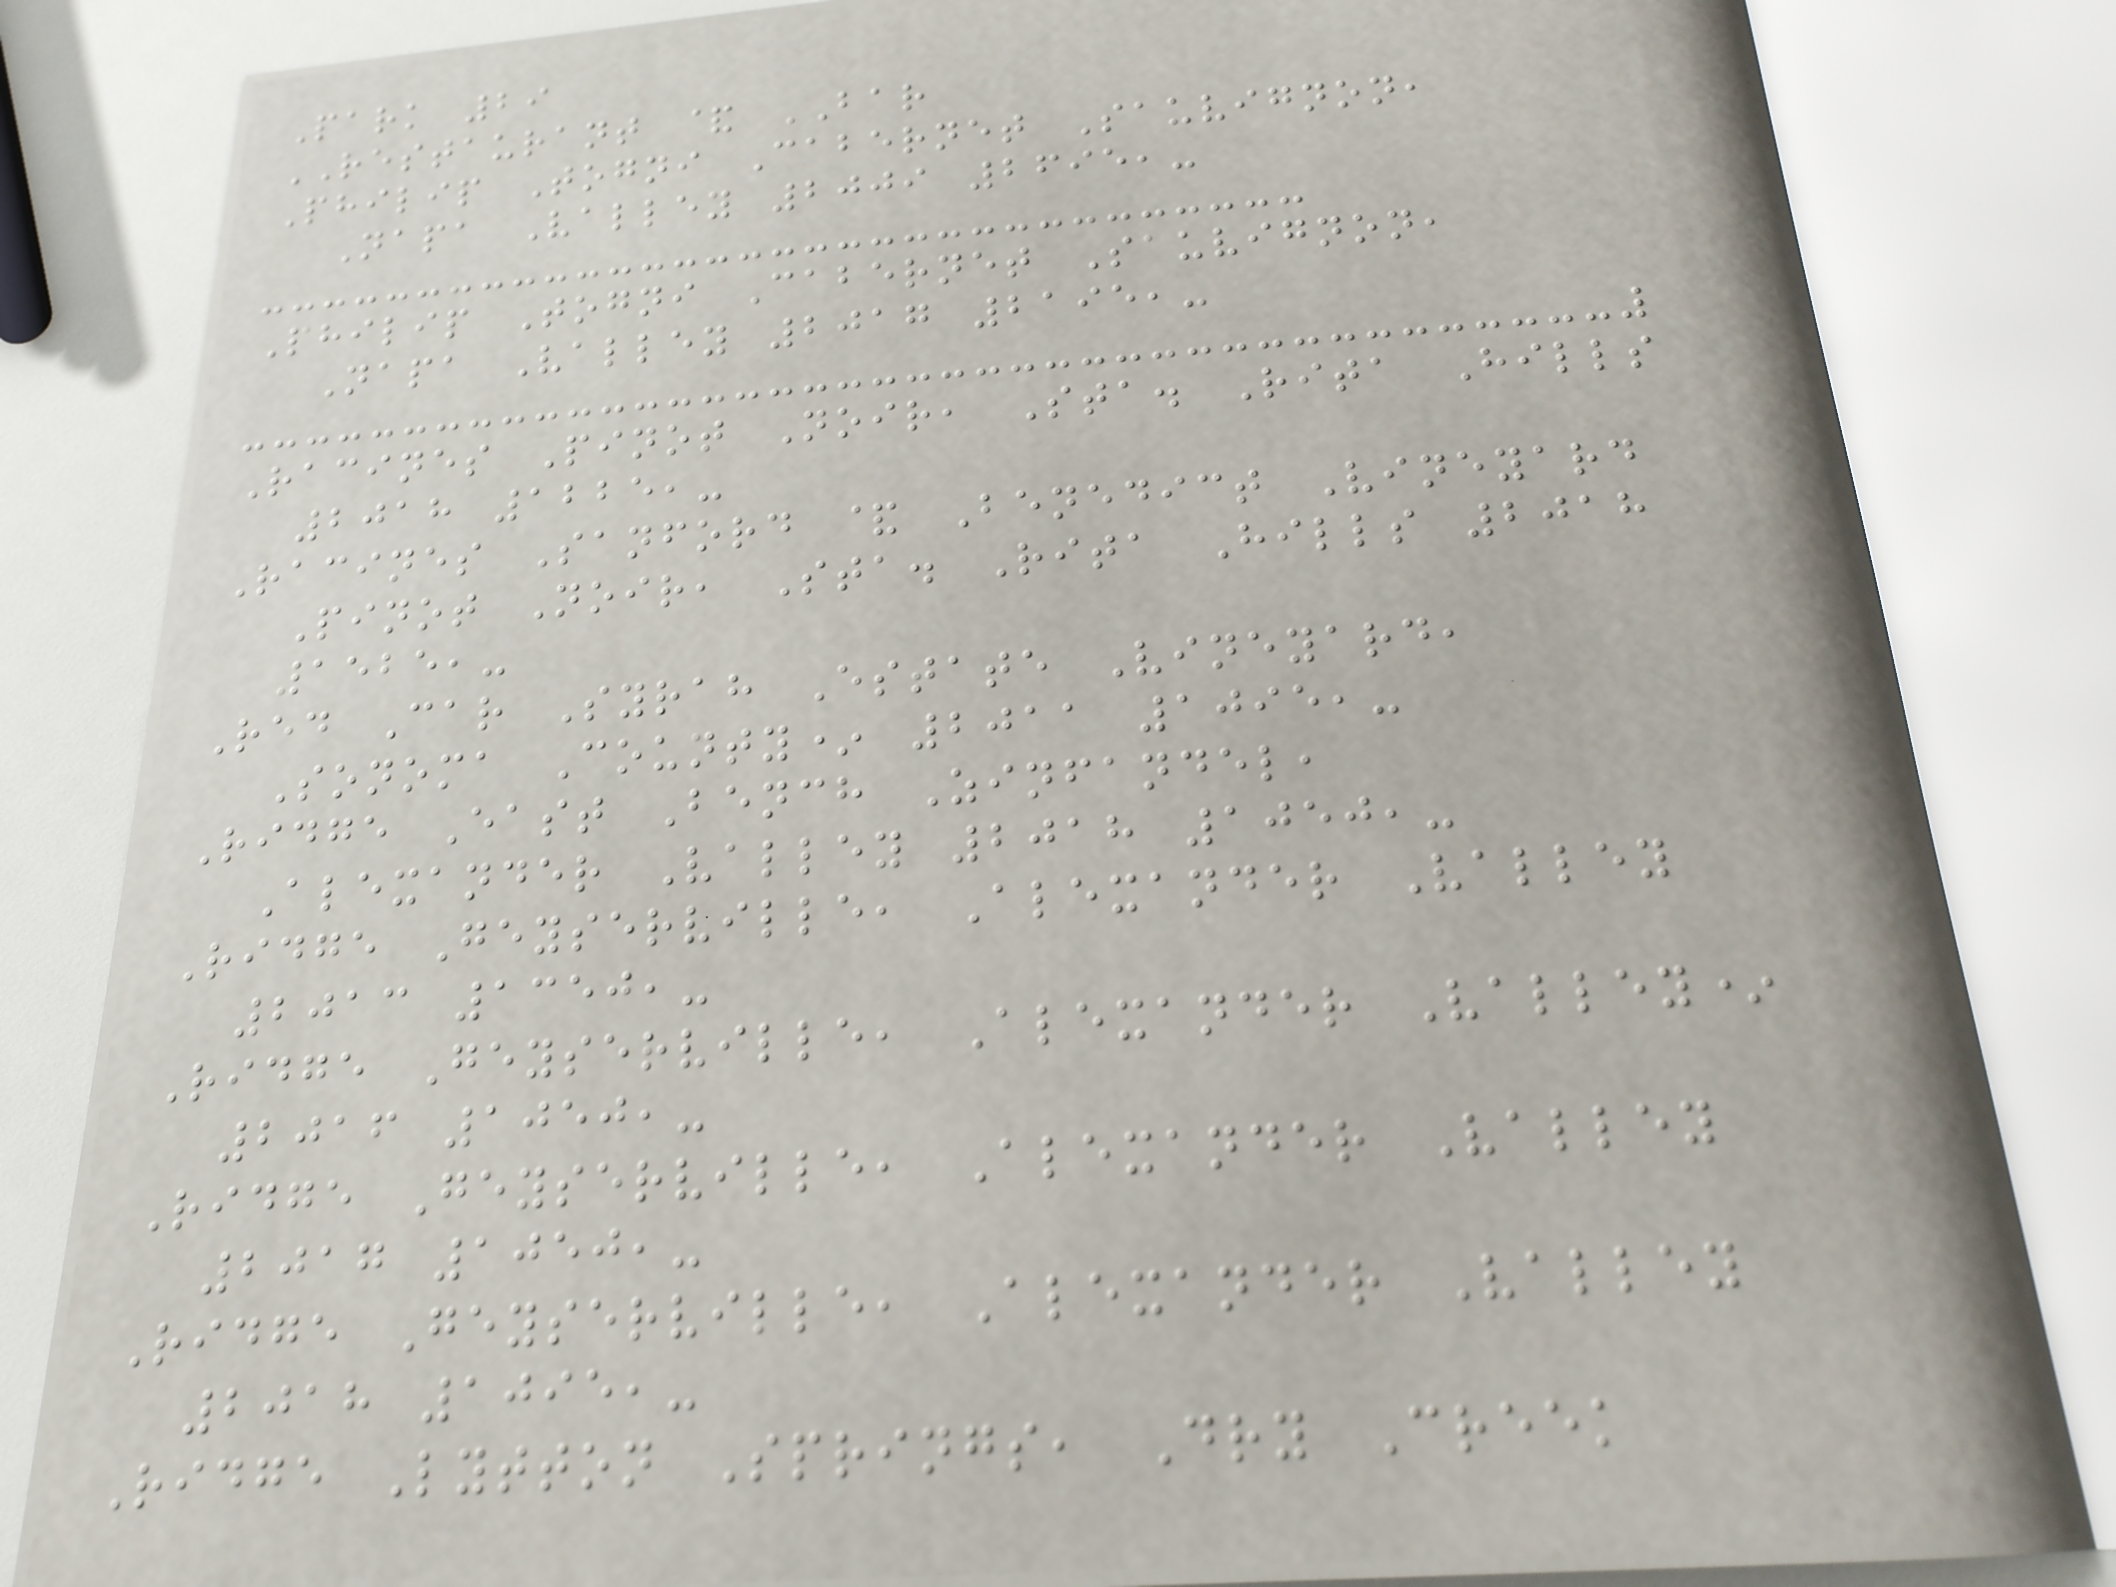Park 29
RESTAURANT & BAR
Philip Togni Cabernet Sauvignon,
Napa Valley 2009 2695,-
Philip Togni Cabernet Sauvignon,
Napa Valley 2017 2195,-
Racines Pinot Noir, Sta. Rita Hills
2018 1225,-
Racines Sanford & Benedict Vineyard
Pinot Noir, Sta. Rita Hills 2018
1525,-
Red Car Syrah Estate Vineyard,
Sonoma County* 2011 1095,-
Ridge East Bench Zinfandel,
Alexander Valley 2018 1050,-
Ridge Geyserville, Alexander Valley
2013 1350,-
Ridge Geyserville, Alexander Valley*
2016 1050,-
Ridge Geyserville, Alexander Valley
2017 1050,-
Ridge Geyserville, Alexander Valley
2018 1095,-
Ridge Lytton Springs, Dry Creek
